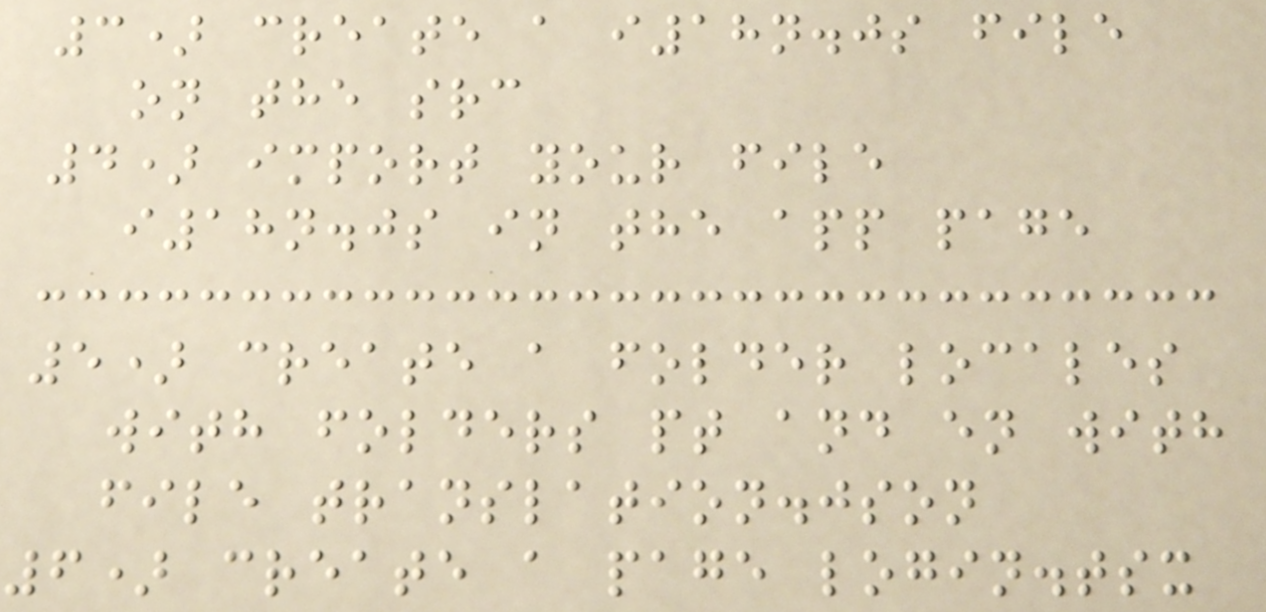3) create a i18n.js file
on the src
4) import your file
i18n.js in the app page
5) create a folder locales
with folders pt and en with
file translation.json
6) create a page login.tsx
